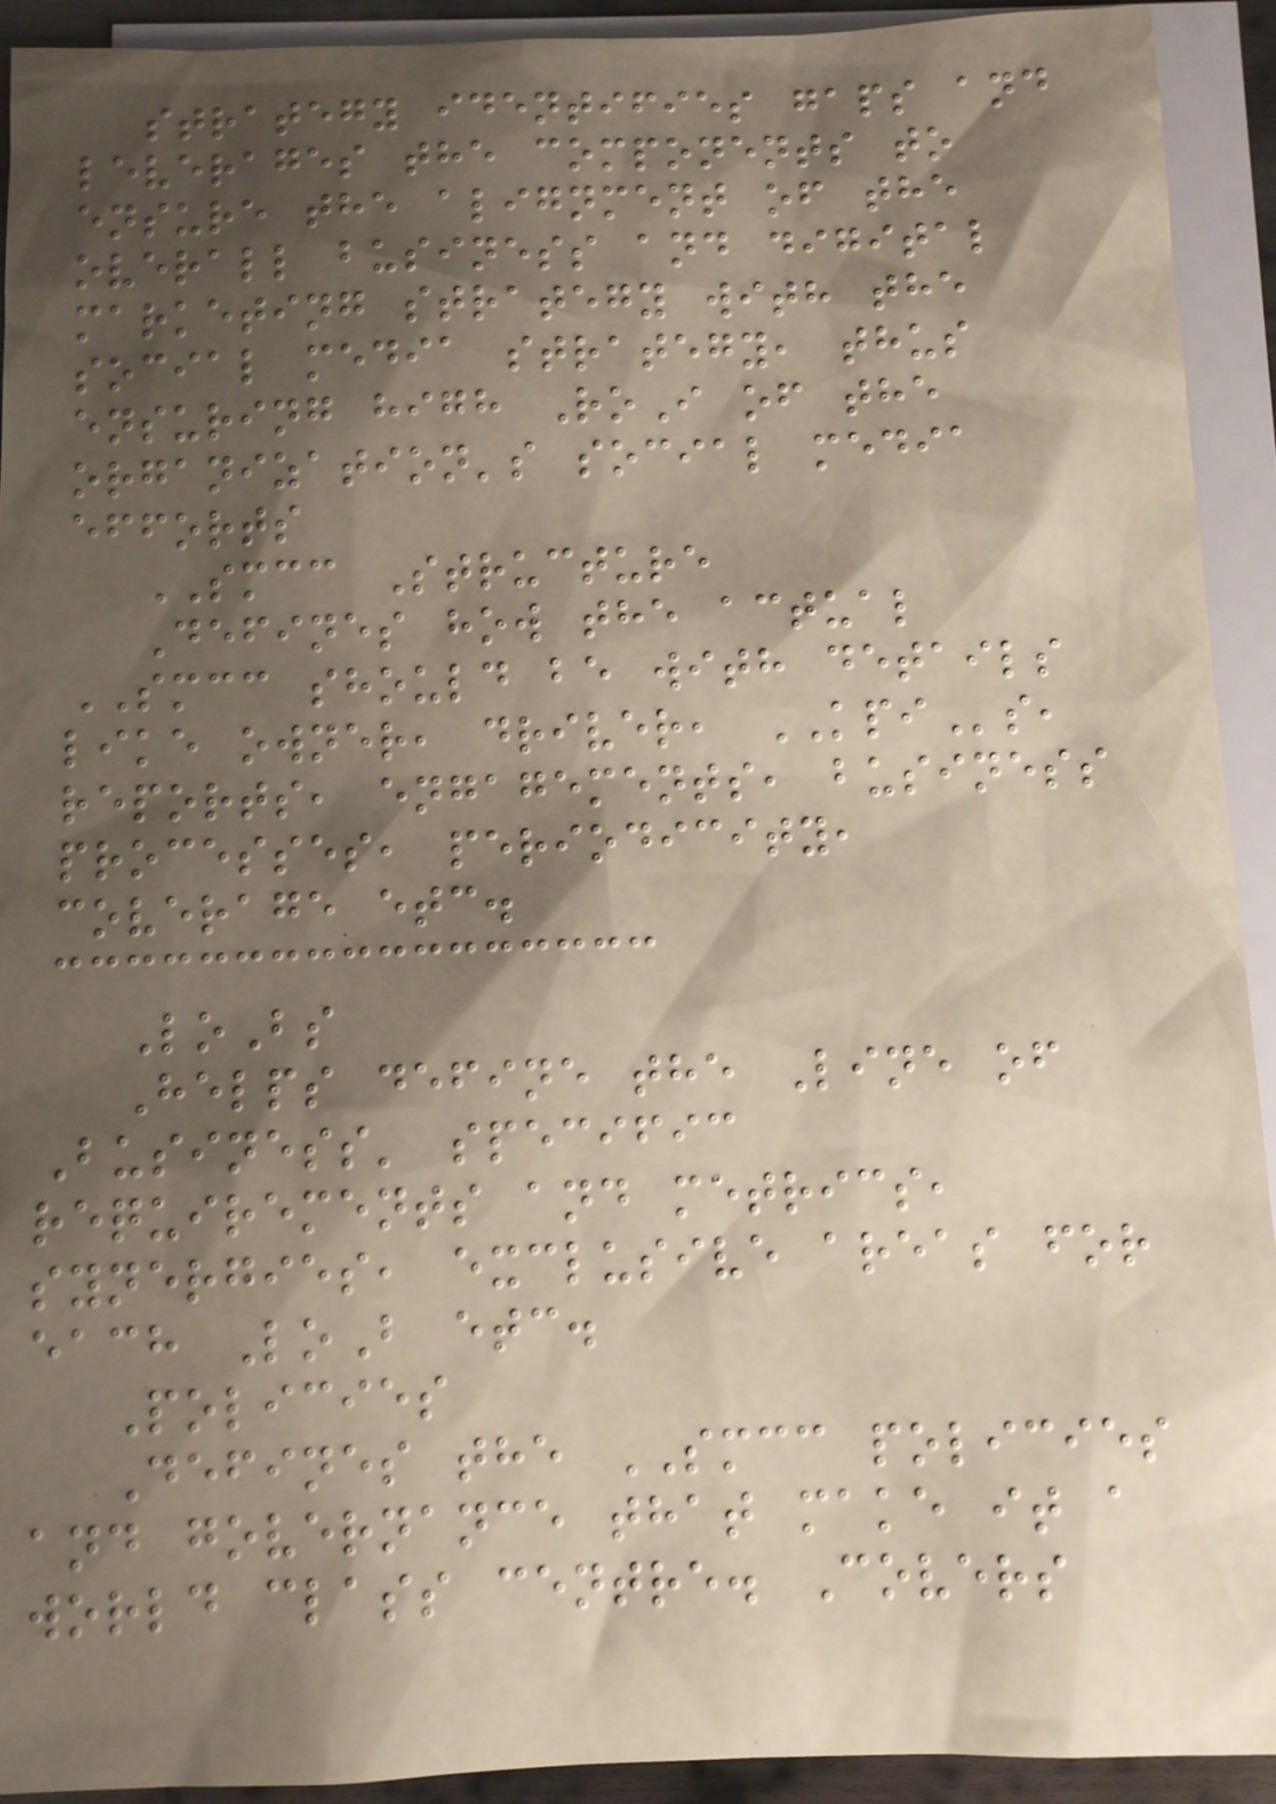strategy identifies gaps and
leverages the components to
ensure the alignment of the
overall business and digital
marketing strategy with the
social media strategy, thus
ensuring high RoI of the
organization's social media
efforts
SMCC Structure
Defines how the actual
SMCC should be with details
like owner, driver, KPIs,
reports, engagements, business
processes, periodicity,
coverage etc.
LoBs
Helps define the Line of
Business' specific
requirements and metrics,
synergies, exclusive areas for
each LoB etc.
Policies
Defines the SMCC policies
and governance that make it a
world class centre. Covers
